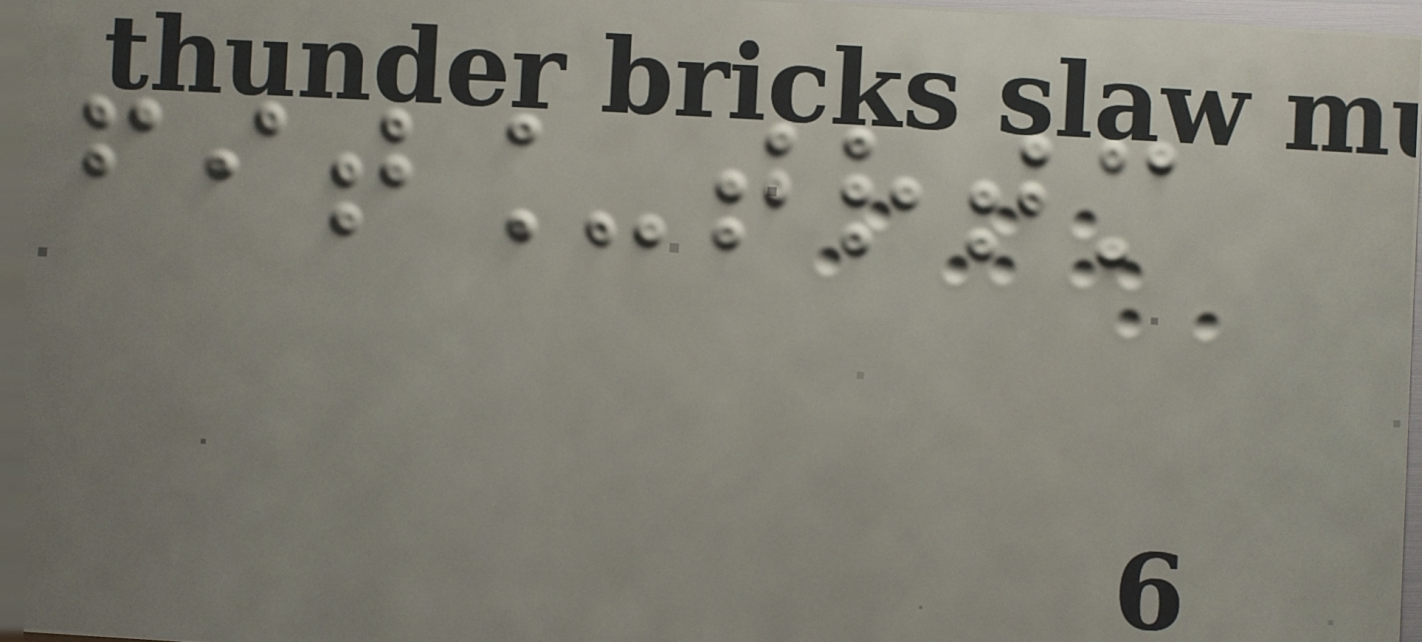fit_trtm
